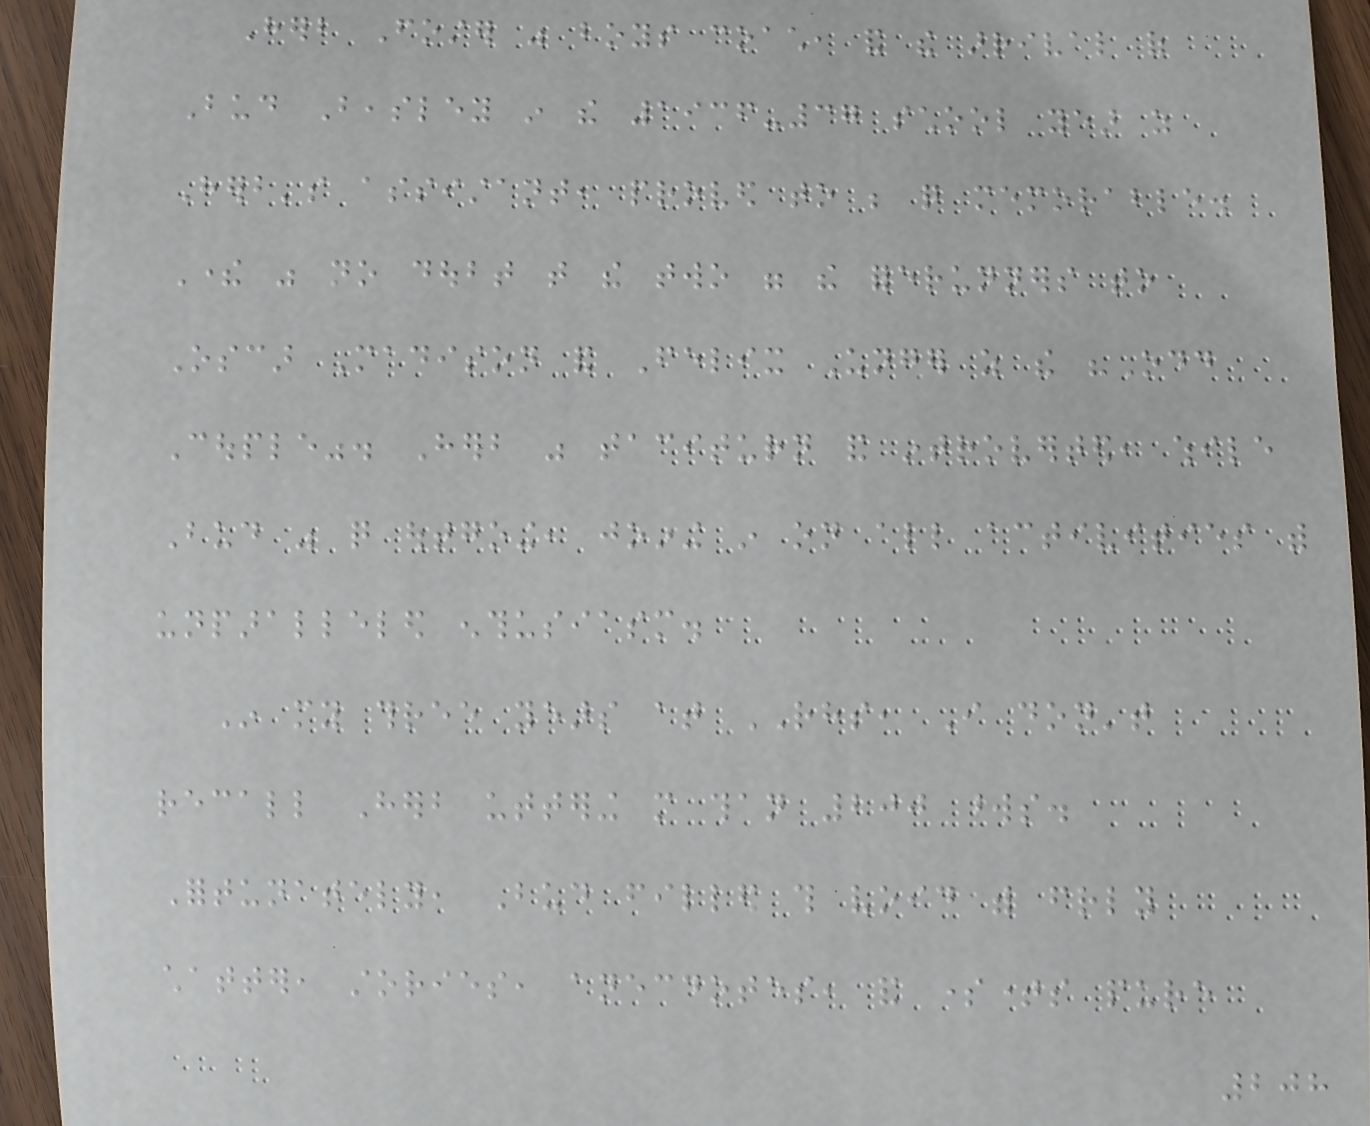Herb Foster was boys coach, and the arrival of
Bud Beasley in the 1936-37 school year as
Herb's assistant, proved to be quite memorable.
There was no doubt that the two were the forerunners to
Oscar Madison and Felix Unger as the "Odd
Couple". Herb was taciturn and introverted, while
Bud was quite outgoing, joining in on all activities with
unparalleled enthusiasm.
In my three years at RHS, I don't
recall Herb uttering more than 200 words.
Fortunately, Bud filled this void with friendly
chatter, stories, anecdotes, and sometimes pure
208
